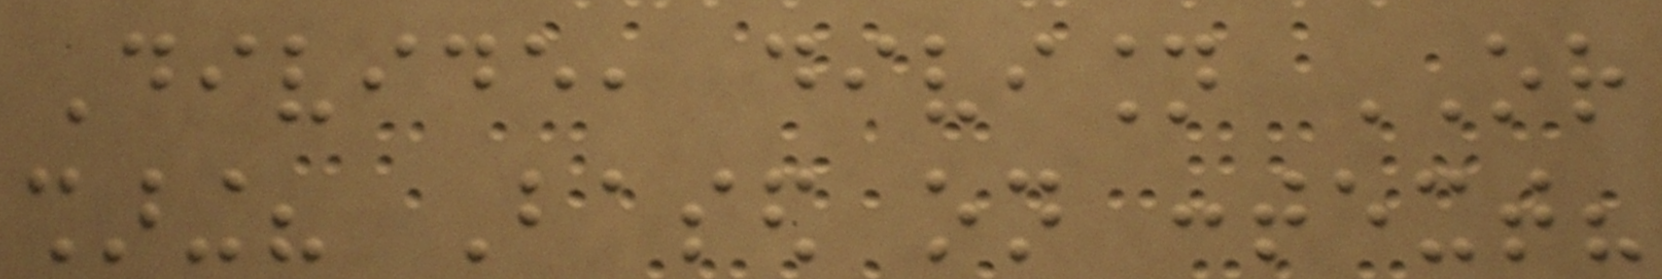Divide, division OR
sharing? Based on context?
